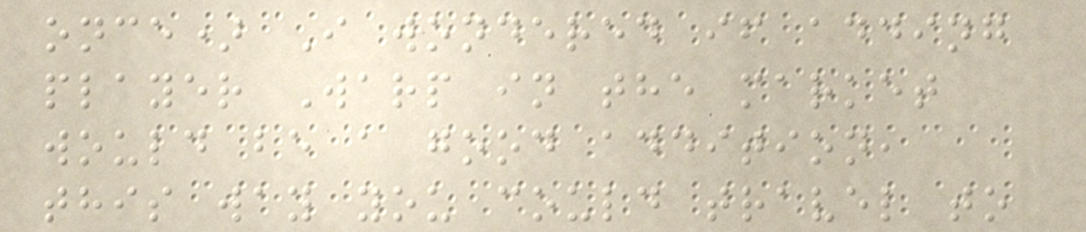once) I wondered if adding
player Warp in the market
would be a good addition,
this way you could travel to
